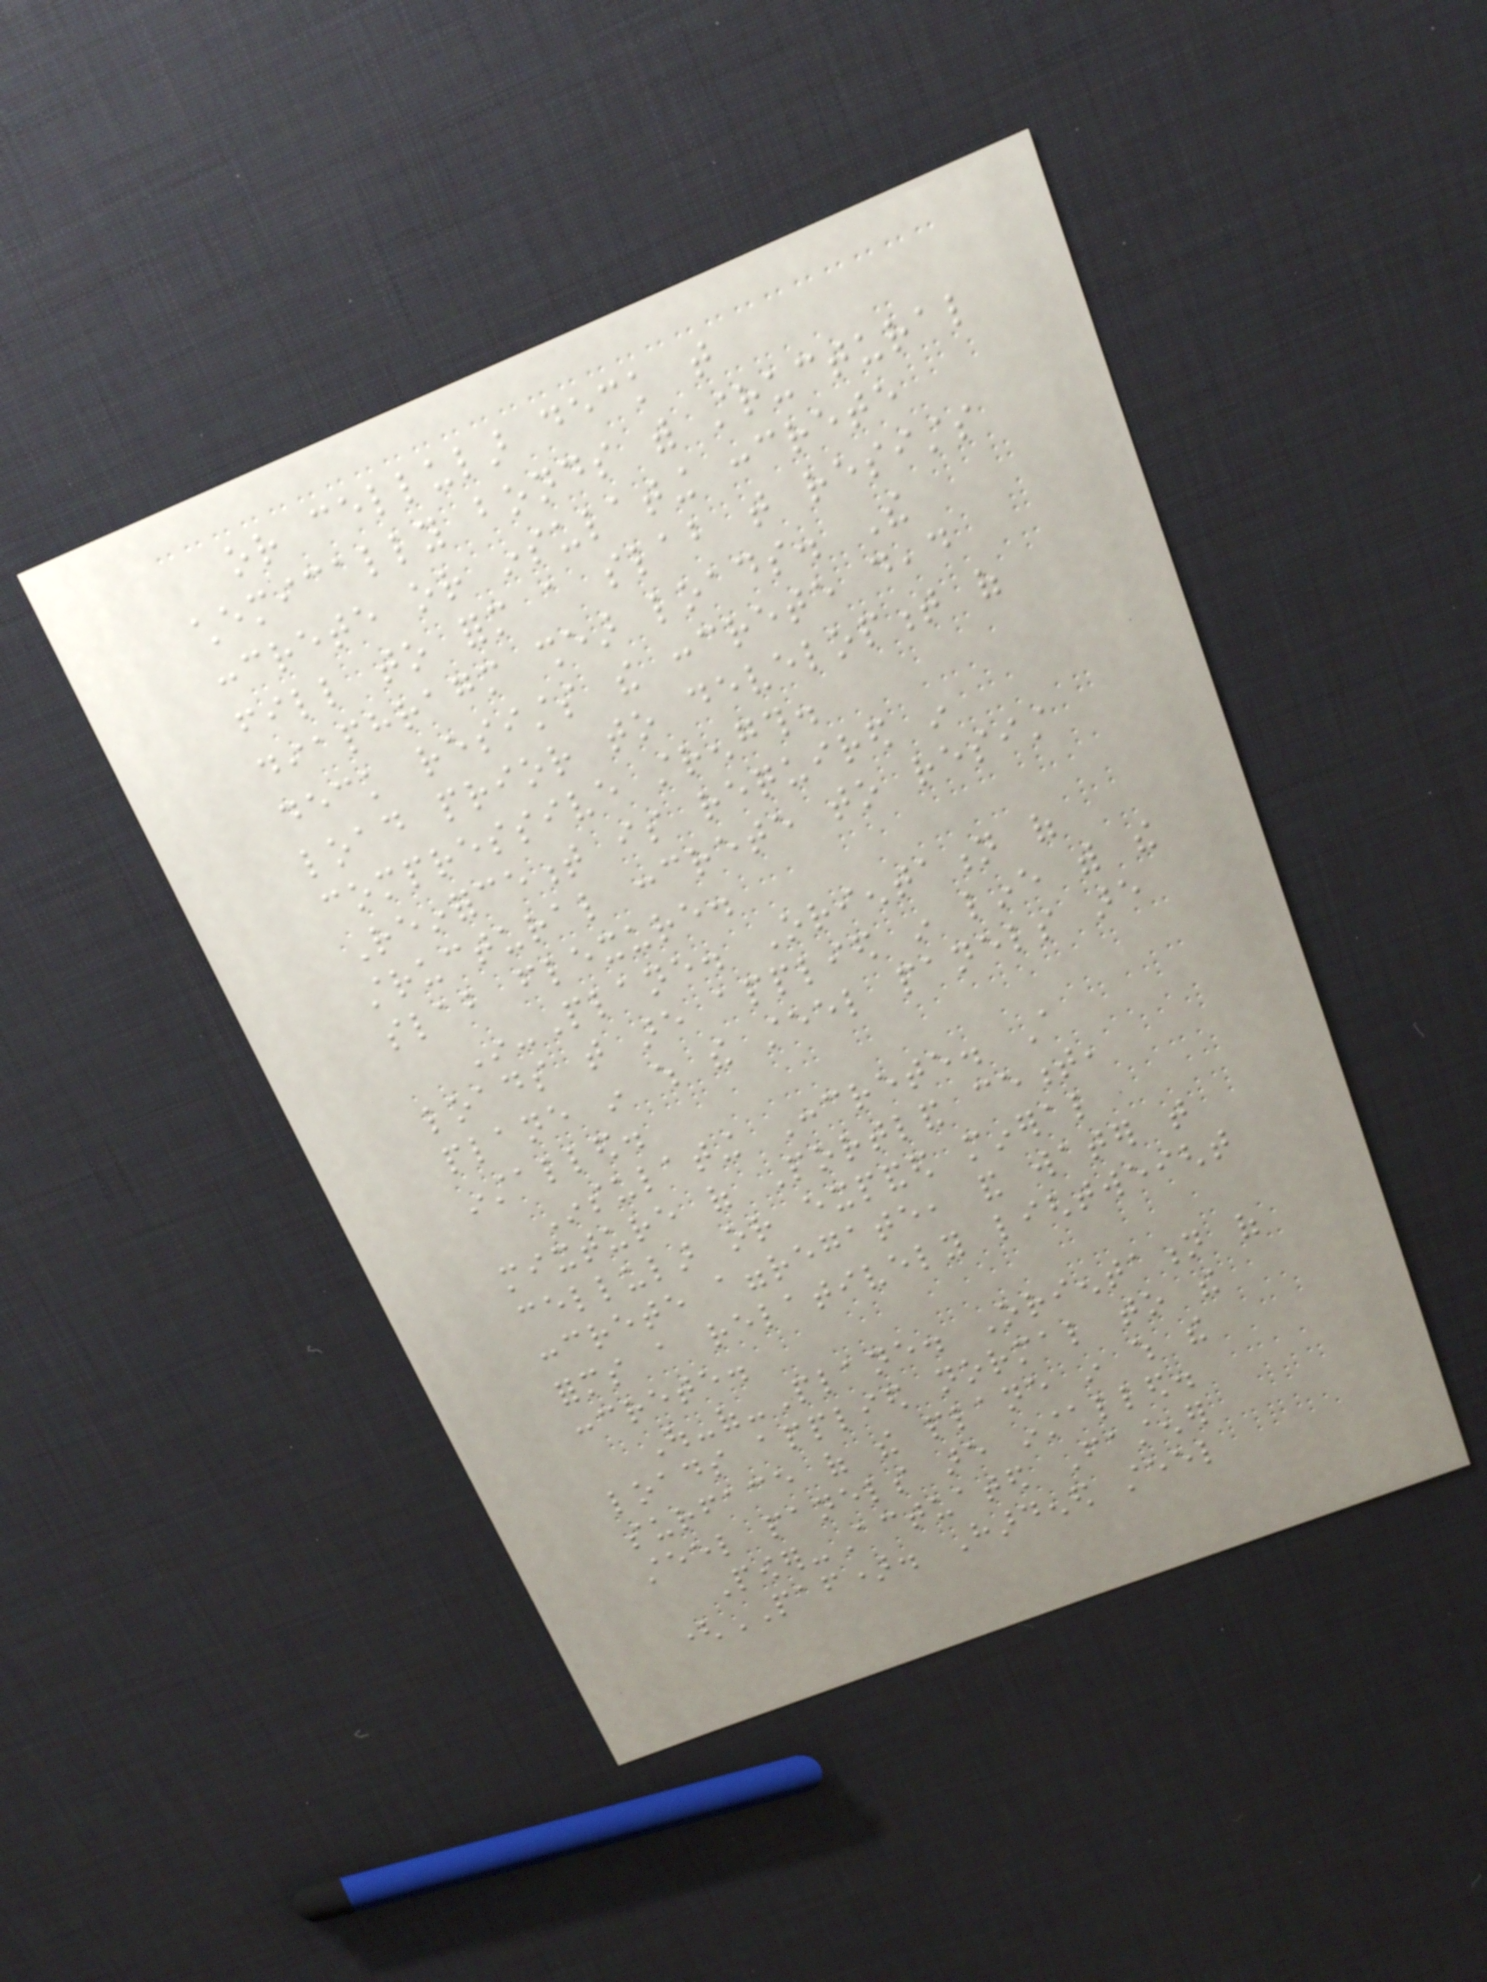or cellular deck that
chemically bonds with structural
concrete or insulating concrete
fill to form a slab that resists
diaphragm shear loads. The
deck resists the concrete dead
load prior to development of
compressive strength.
Reinforcement is required in
structural concrete to resist
slab flexure.
In-Plane. Orientation of
loads that are applied in line with the
plane in which the steel panels are
installed.
Insulating Concrete. A
mixture of Portland cement,
cellular or expanded mineral
concrete aggregate, and water that
forms a relatively lightweight
concrete.
Out-of-Plane. Orientation of
loads applied normal to the
surface of the plane in which the
steel panels are installed.
Power-Actuated Fastener
(PAF). Hardened steel
